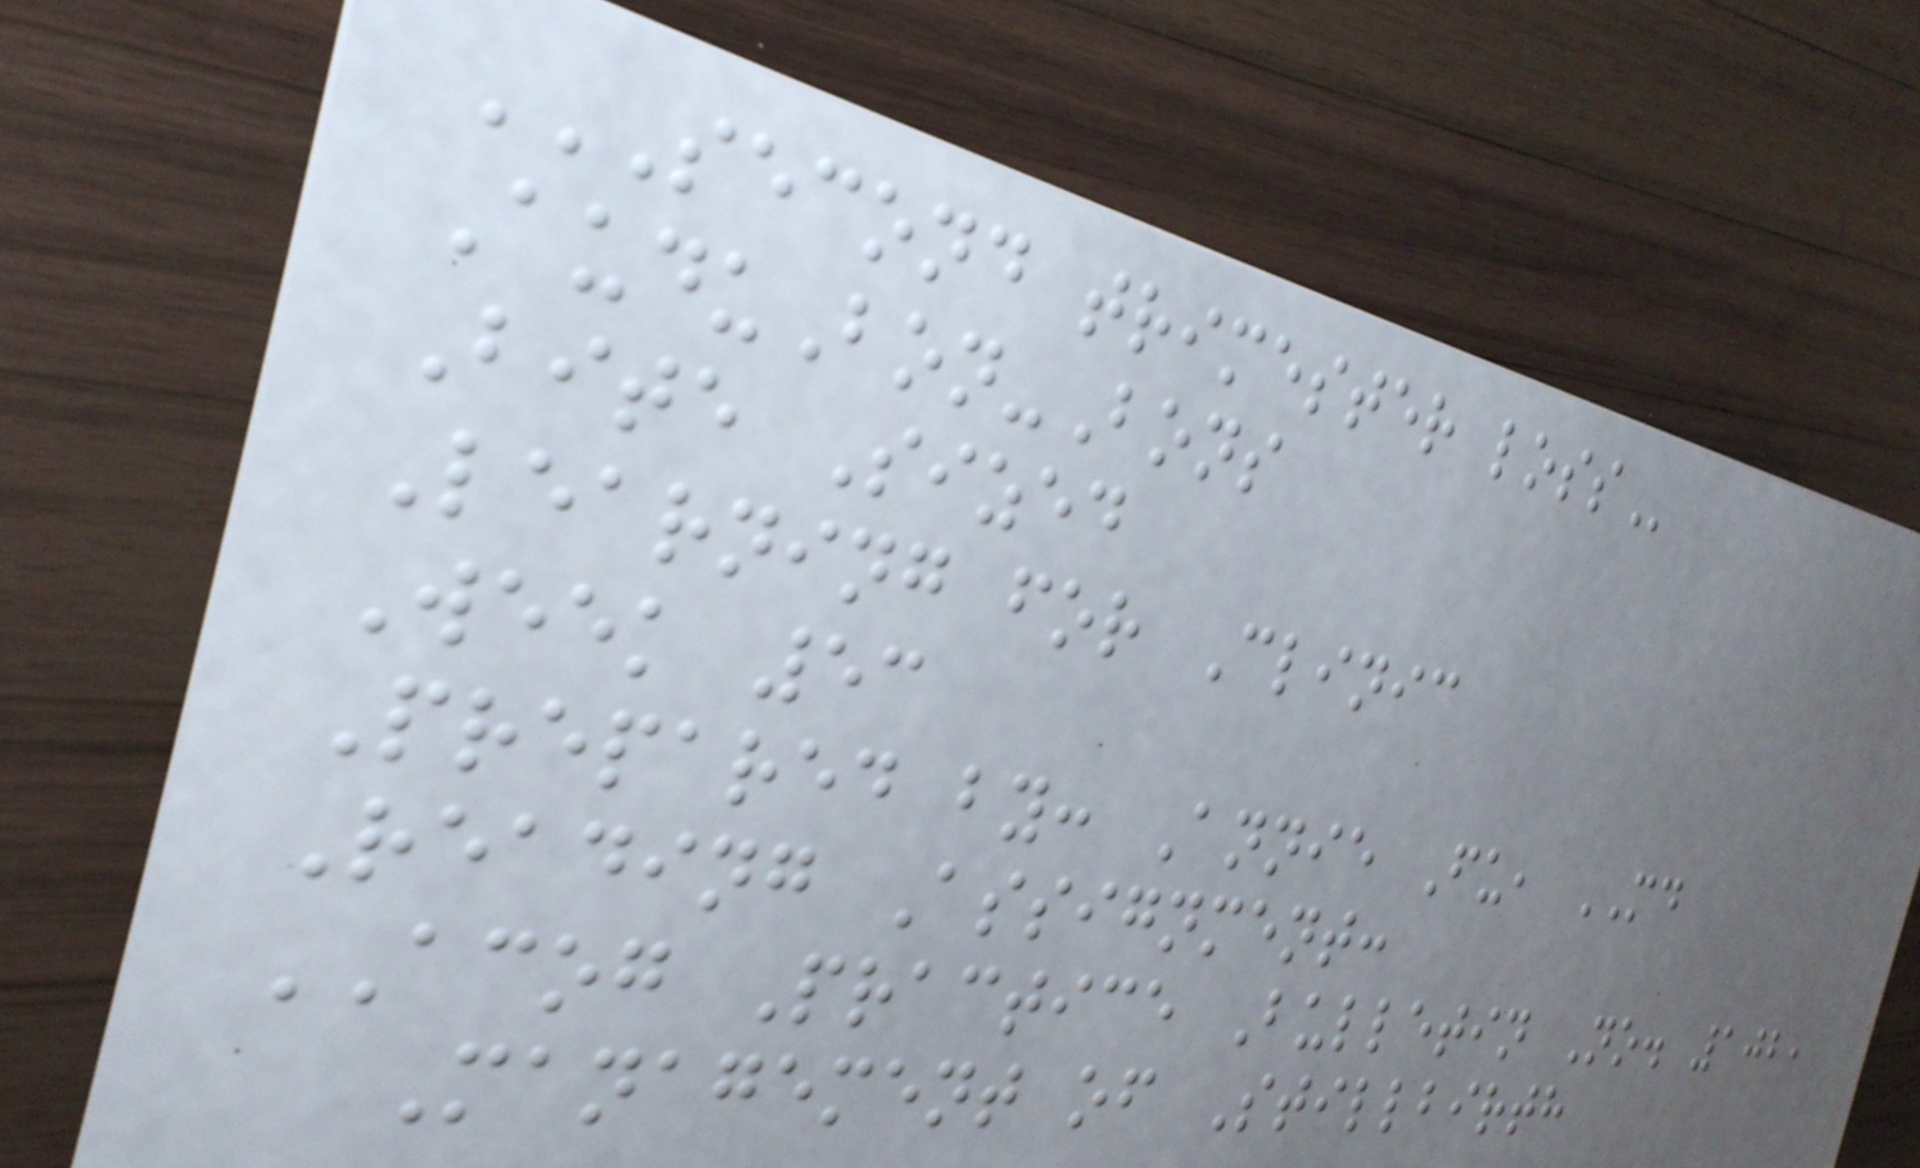SECOND TRIMESTER LOSS
AuduBon-Bons
Bite Sized
Learning for Clinic
Week 53
Prepared by: Annie Fu, MD
Reading Assignment:
ACOG Practice Bulletin No. 102,
Management of Stillbirth
